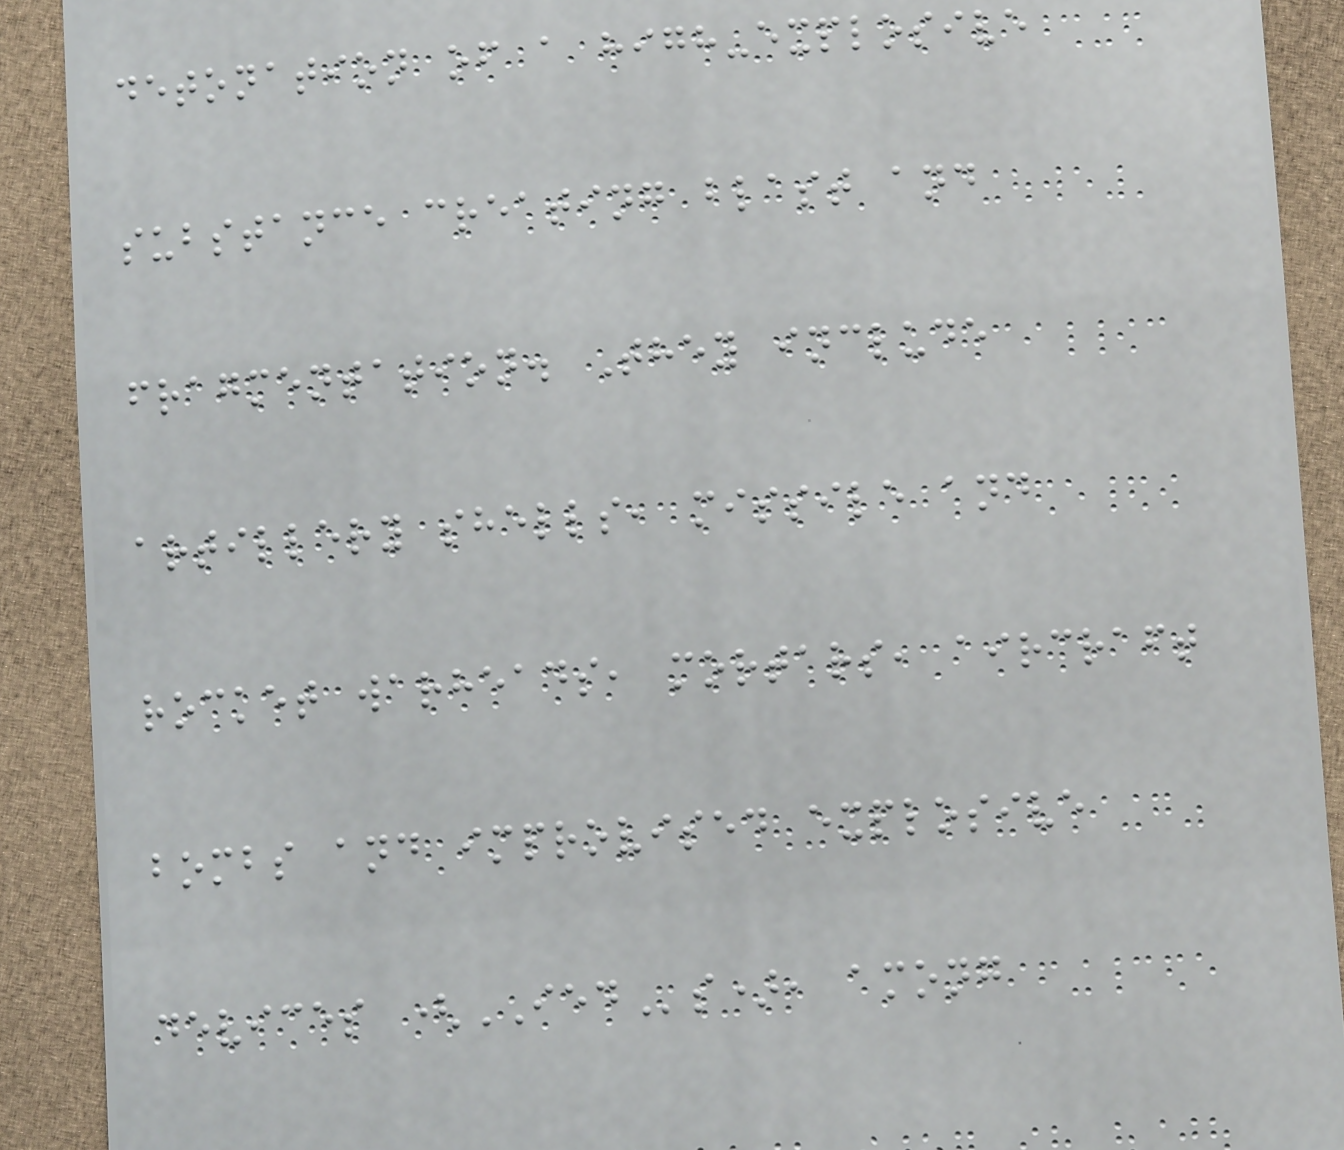detonation of a high-explosive
substance creating blast and
fragmentation. They include
artillery shells, missile and
rocket warheads, mortars, aircraft
bombs and improvised explosive
devices (IEDs), among
